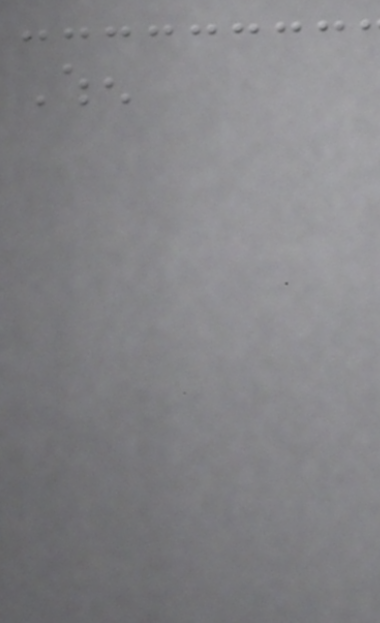When
